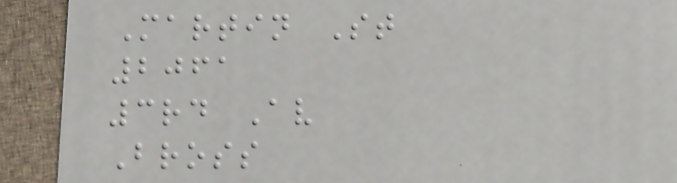Martin St
2061
3rd Av
Bross
